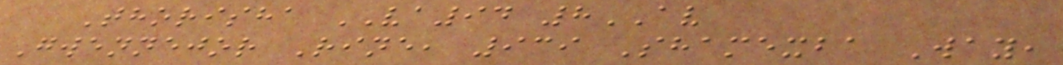Thorisha VA94 8AV
Gwennejor Rine, 939 Shamexba Way,
